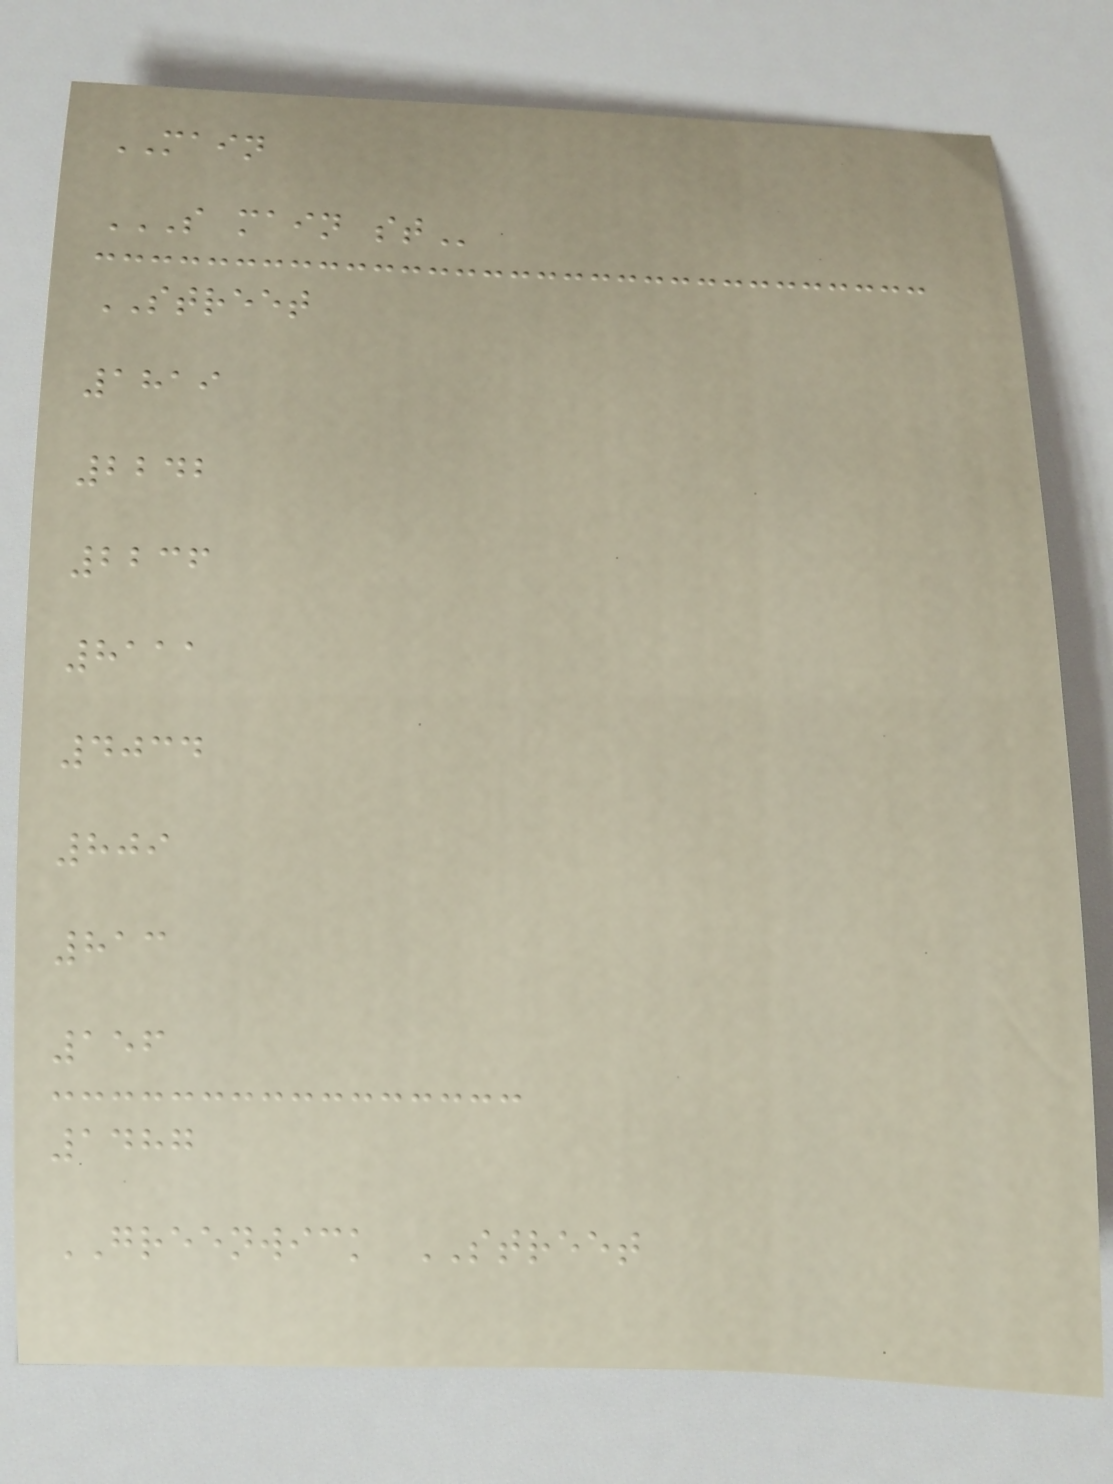MAIN
S MAIN ST
STREET
1819
2242
2236
8111
4034
809
813
156
1487
GREENWICK STREET
